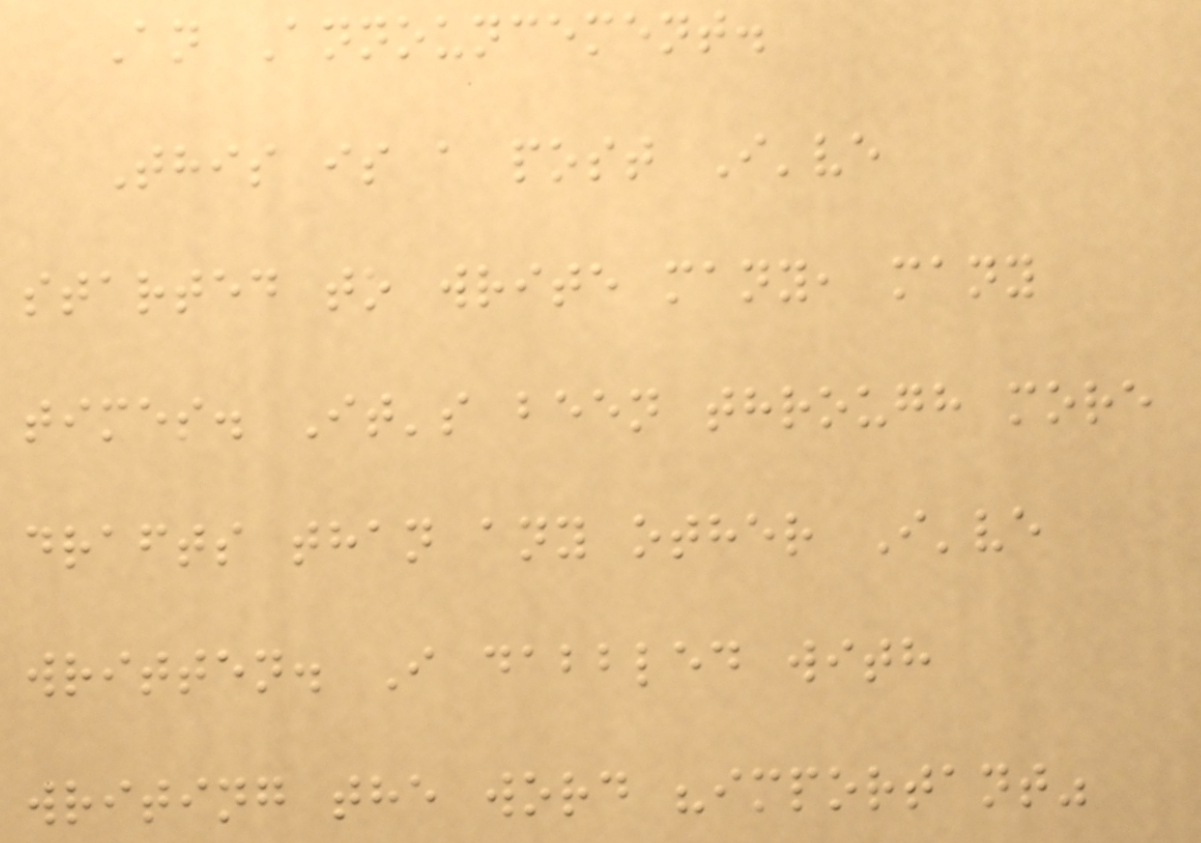An Announcement.
This is a post I've
started to write many, many
times. It's been through more
drafts than any other I've
written. I dabbled with
writing the word "important"
